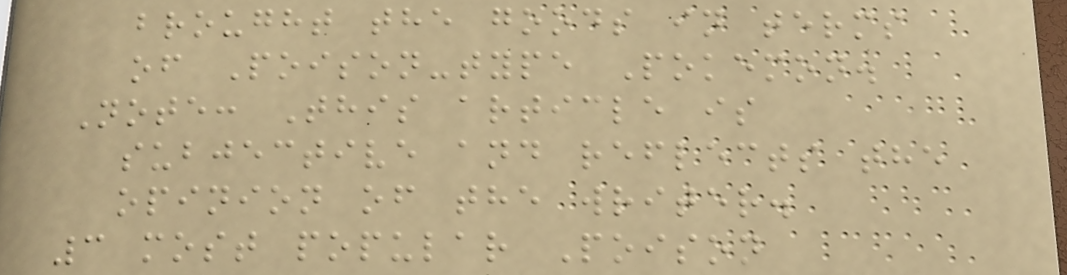brought the goods in terms
of Poison-type Pokemon.
Note: This article is
subjective and reflects the
opinion of the writer.
3 most popular Poison
